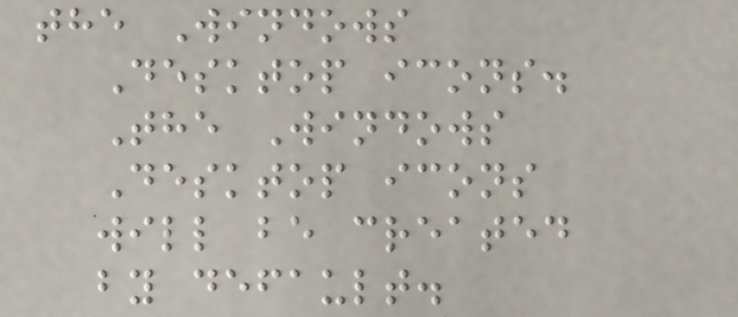the Windows
Desktop icons.
The Windows
Desktop icons
will be created
by default.
